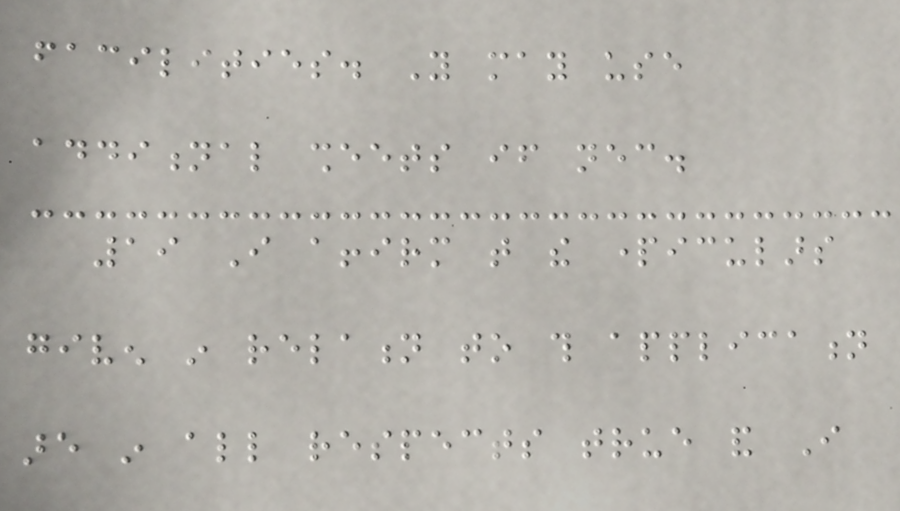facilities. You may use
additional sheets if necessary.
19 I affirm that the particulars
given in relation to this application
are in all respects true and I
